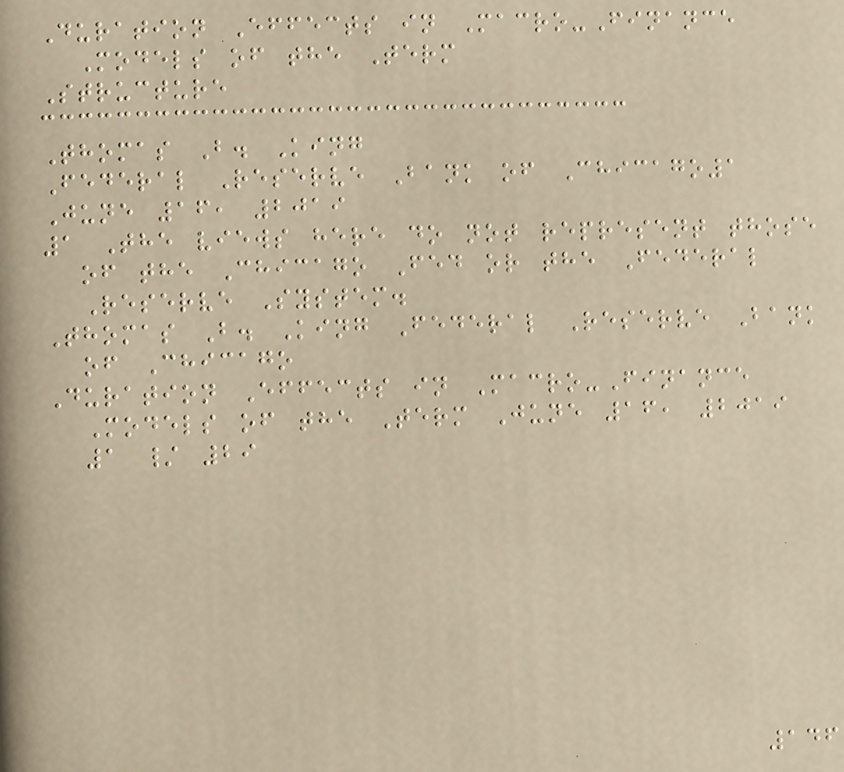Duration Effects in Macro-Finance
Models of the Term
Structure
Thomas B. King
Federal Reserve Bank of Chicago1
June 16, 2019
1 The views here do not represent those
of the Chicago Fed or the Federal
Reserve System.
Thomas B. King Federal Reserve Bank
of Chicago
Duration Effects in Macro-Finance
Models of the Term June 16, 2019
1 / 29
146
